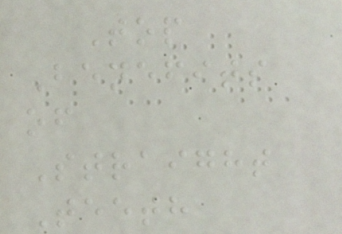Top
Benefits
of
Straight
Teeth
